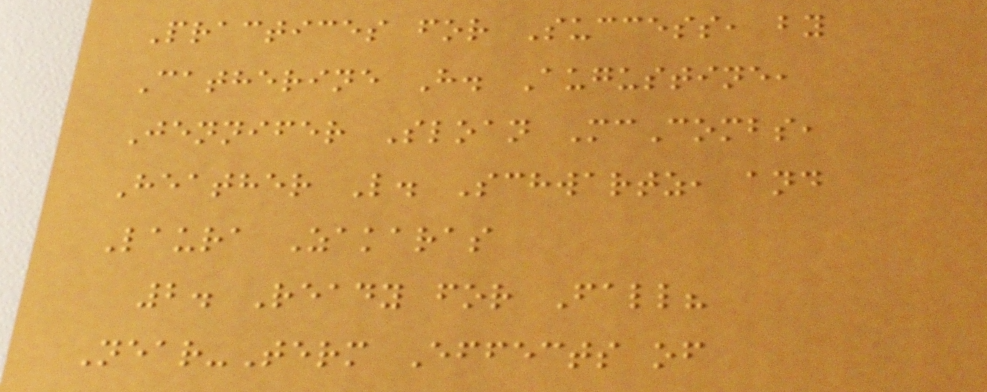Practices for Success, by
Catherine H. Augustine,
Jennifer Sloan McCombs,
Heather L. Schwartz, and
Laura Zakaras
2. Ready for Fall?
Near-Term Effects of
